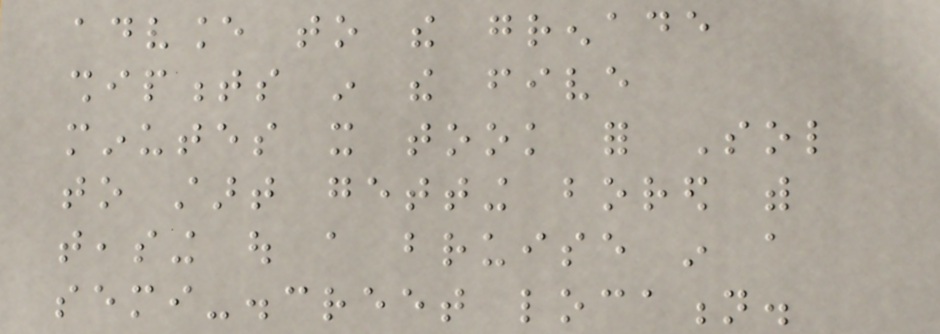advance to the grenade
shipments in the five
minutes it took for Sol
to start getting bored with
teasing out a bruise in a
semi-discreet location.
